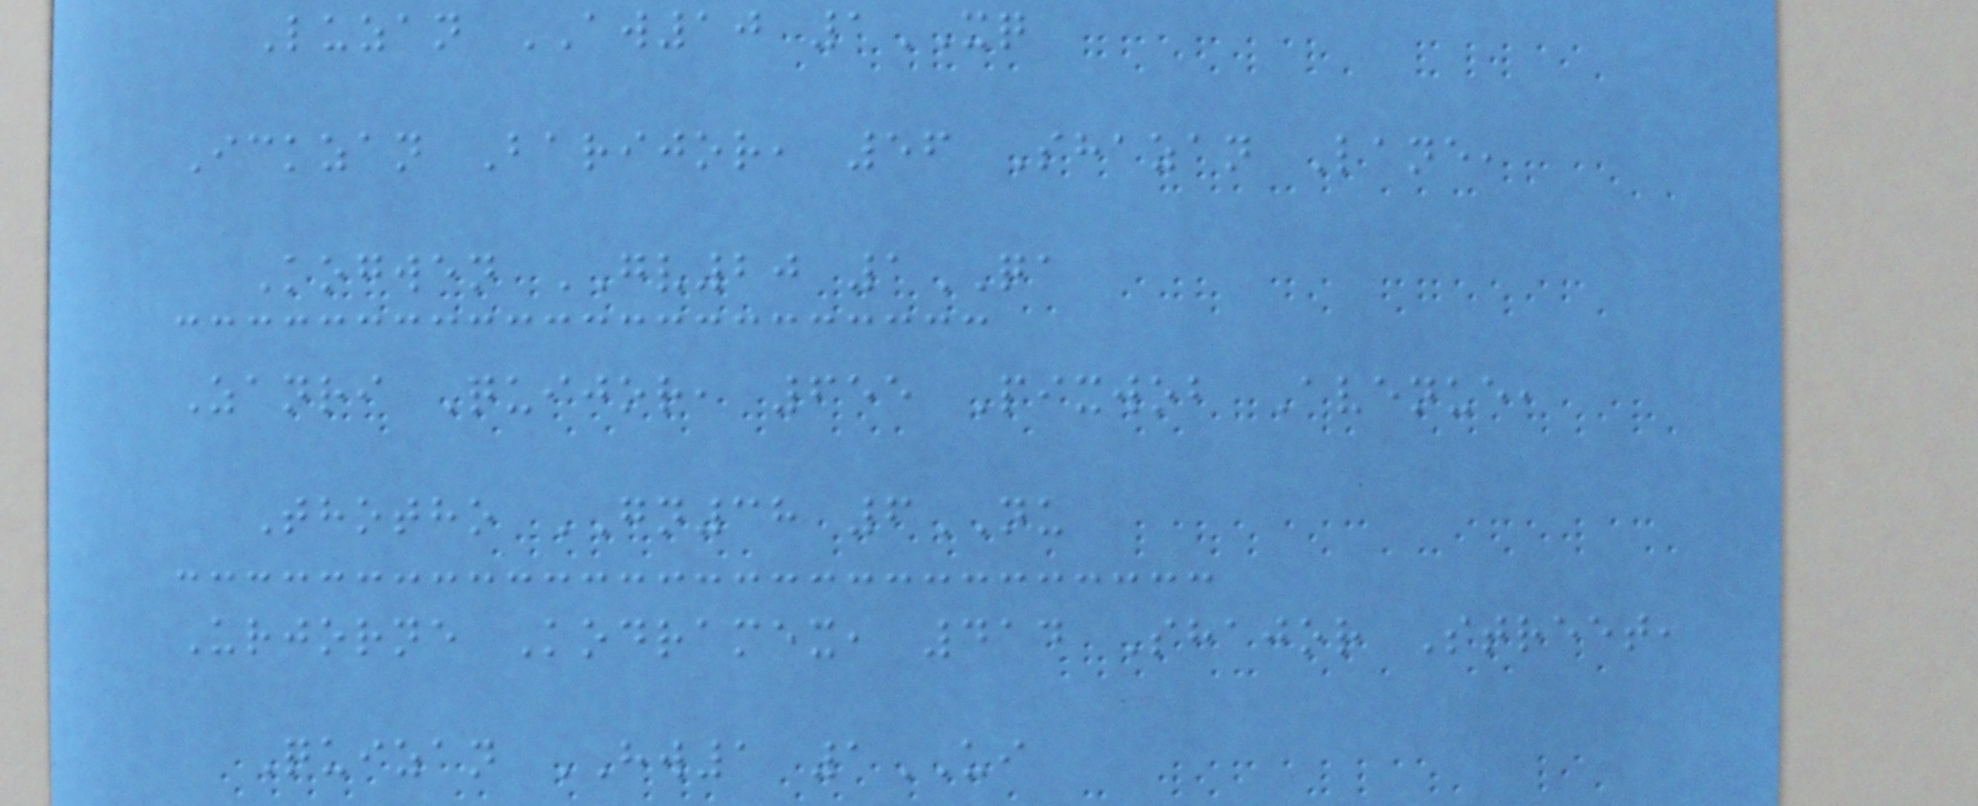Luzan AW10 1XQ
Ickzan Barijor, 56 Shazan Lane,
Kogwen GV20 1QA
Zanri Quijor, 655 Pixwob Avenue,
Thotho GN38 6NU
Urjorne Kodramex, 414 Shajor Street,
Quizan HW1 1UI
